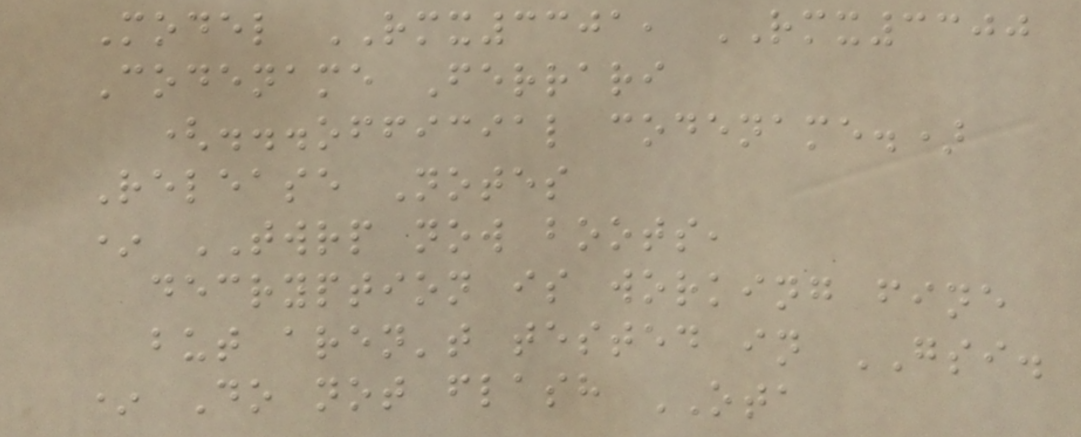Model RMX3301, RMX3300
Codename Ferrari
(...official codename.)
Release Notes
* TWRP now boots,
decryption is working fine
but aren't tested in GSI.
* Do not flash OTA
